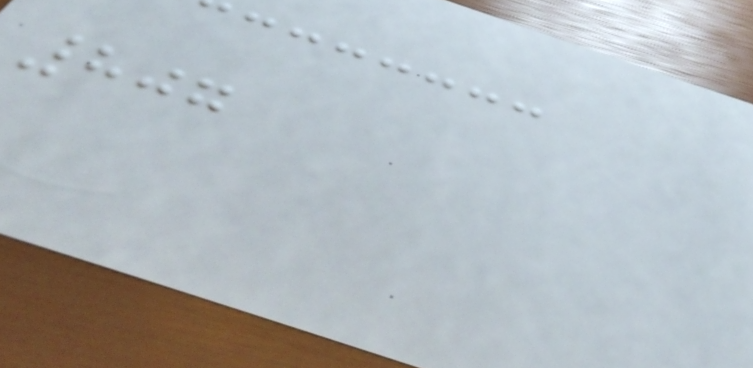807
